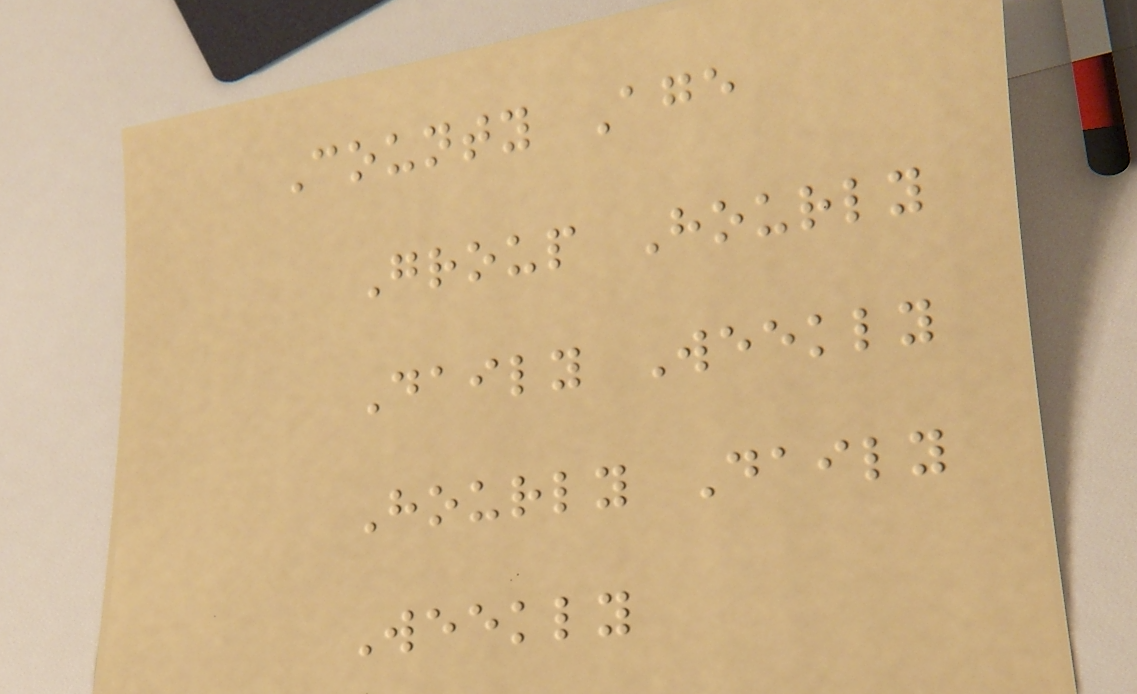County Age
Group Hourly
Daily Weekly
Hourly Daily
Weekly
